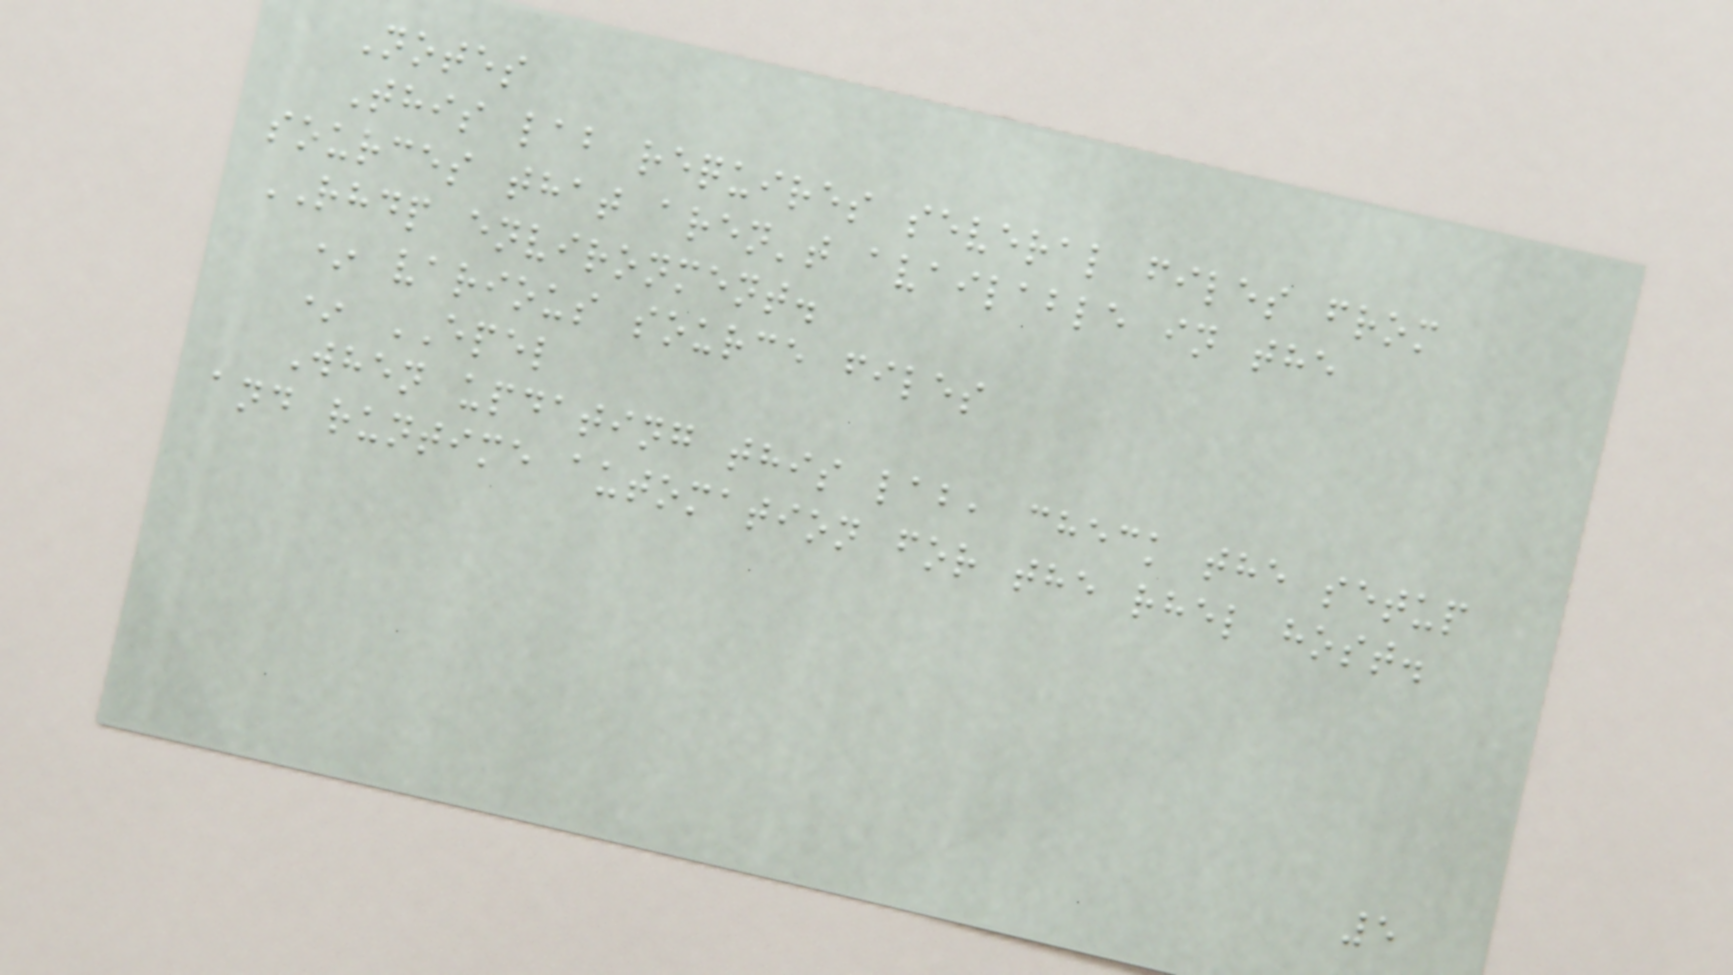Notes
This lab requires several files from
sources that aren't available in the
RHDP environment.
* various source files
* EPEL
When updating this lab, check the setup
and runtime automation for the rhel host.
5
